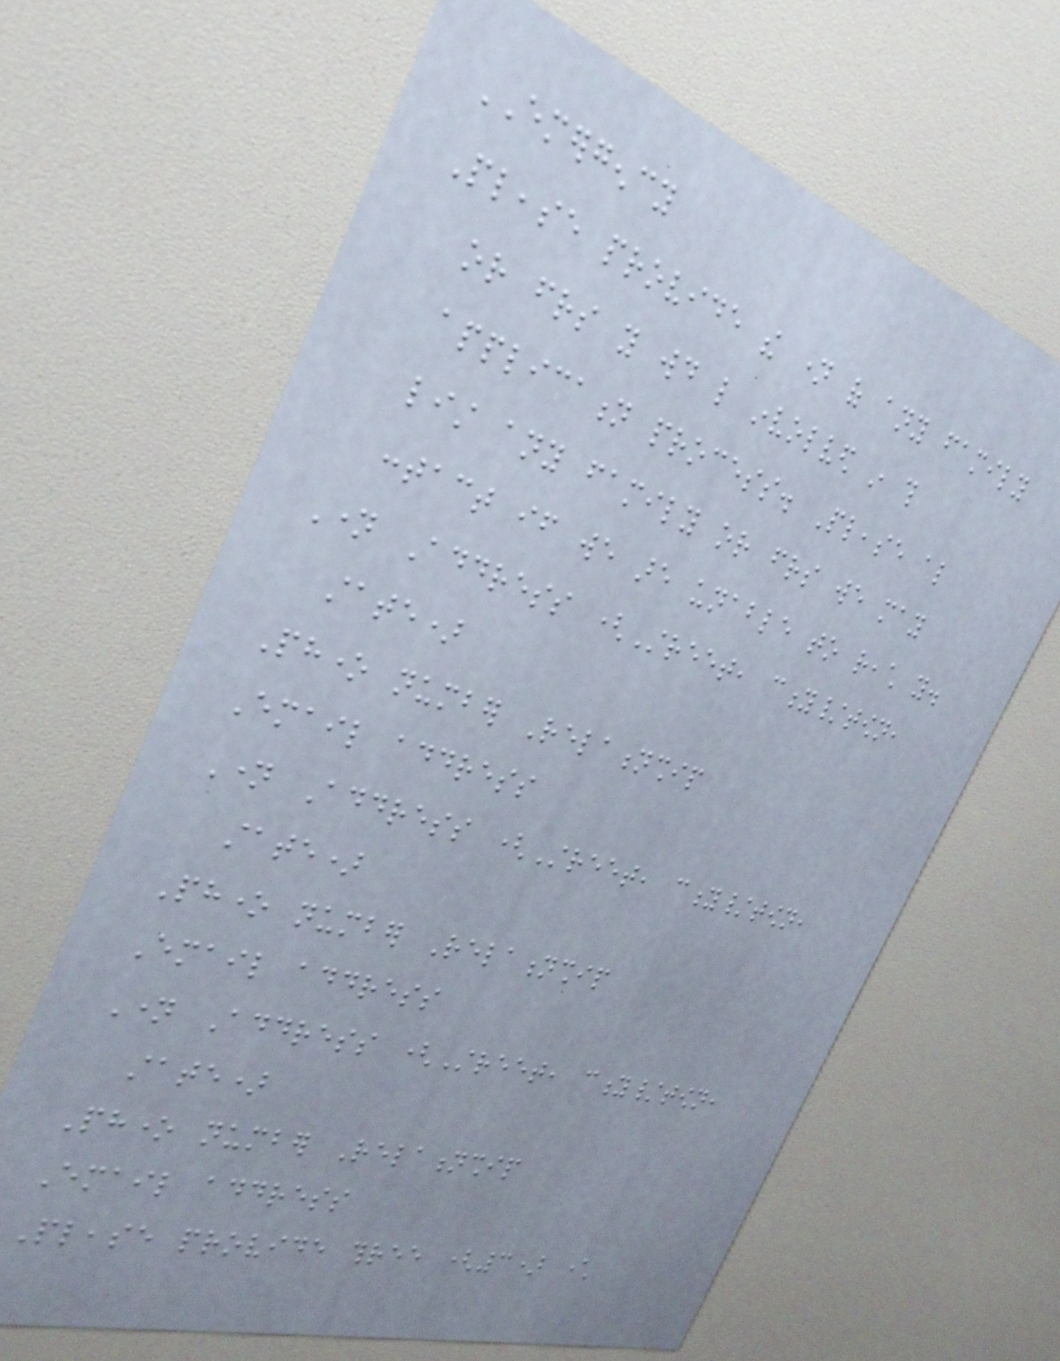EMERGENCY
Please provide the name of any family
or friends you would like involved in this
application process. Please also
list any family or friends we may
contact if we are unable to reach you.
Name Address (Street, city/town,
state)
Phone number Relationship
Email address
Name Address (Street, city/town,
state)
Phone number Relationship
Email address
Name Address (Street, city/town,
state)
Phone number Relationship
Email address
Please provide three (3) character
